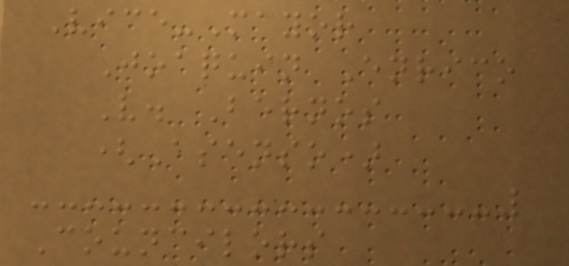Vice-Mayor
Joaquin Enrico
V. Bernos
(Asenso)
Councilors
